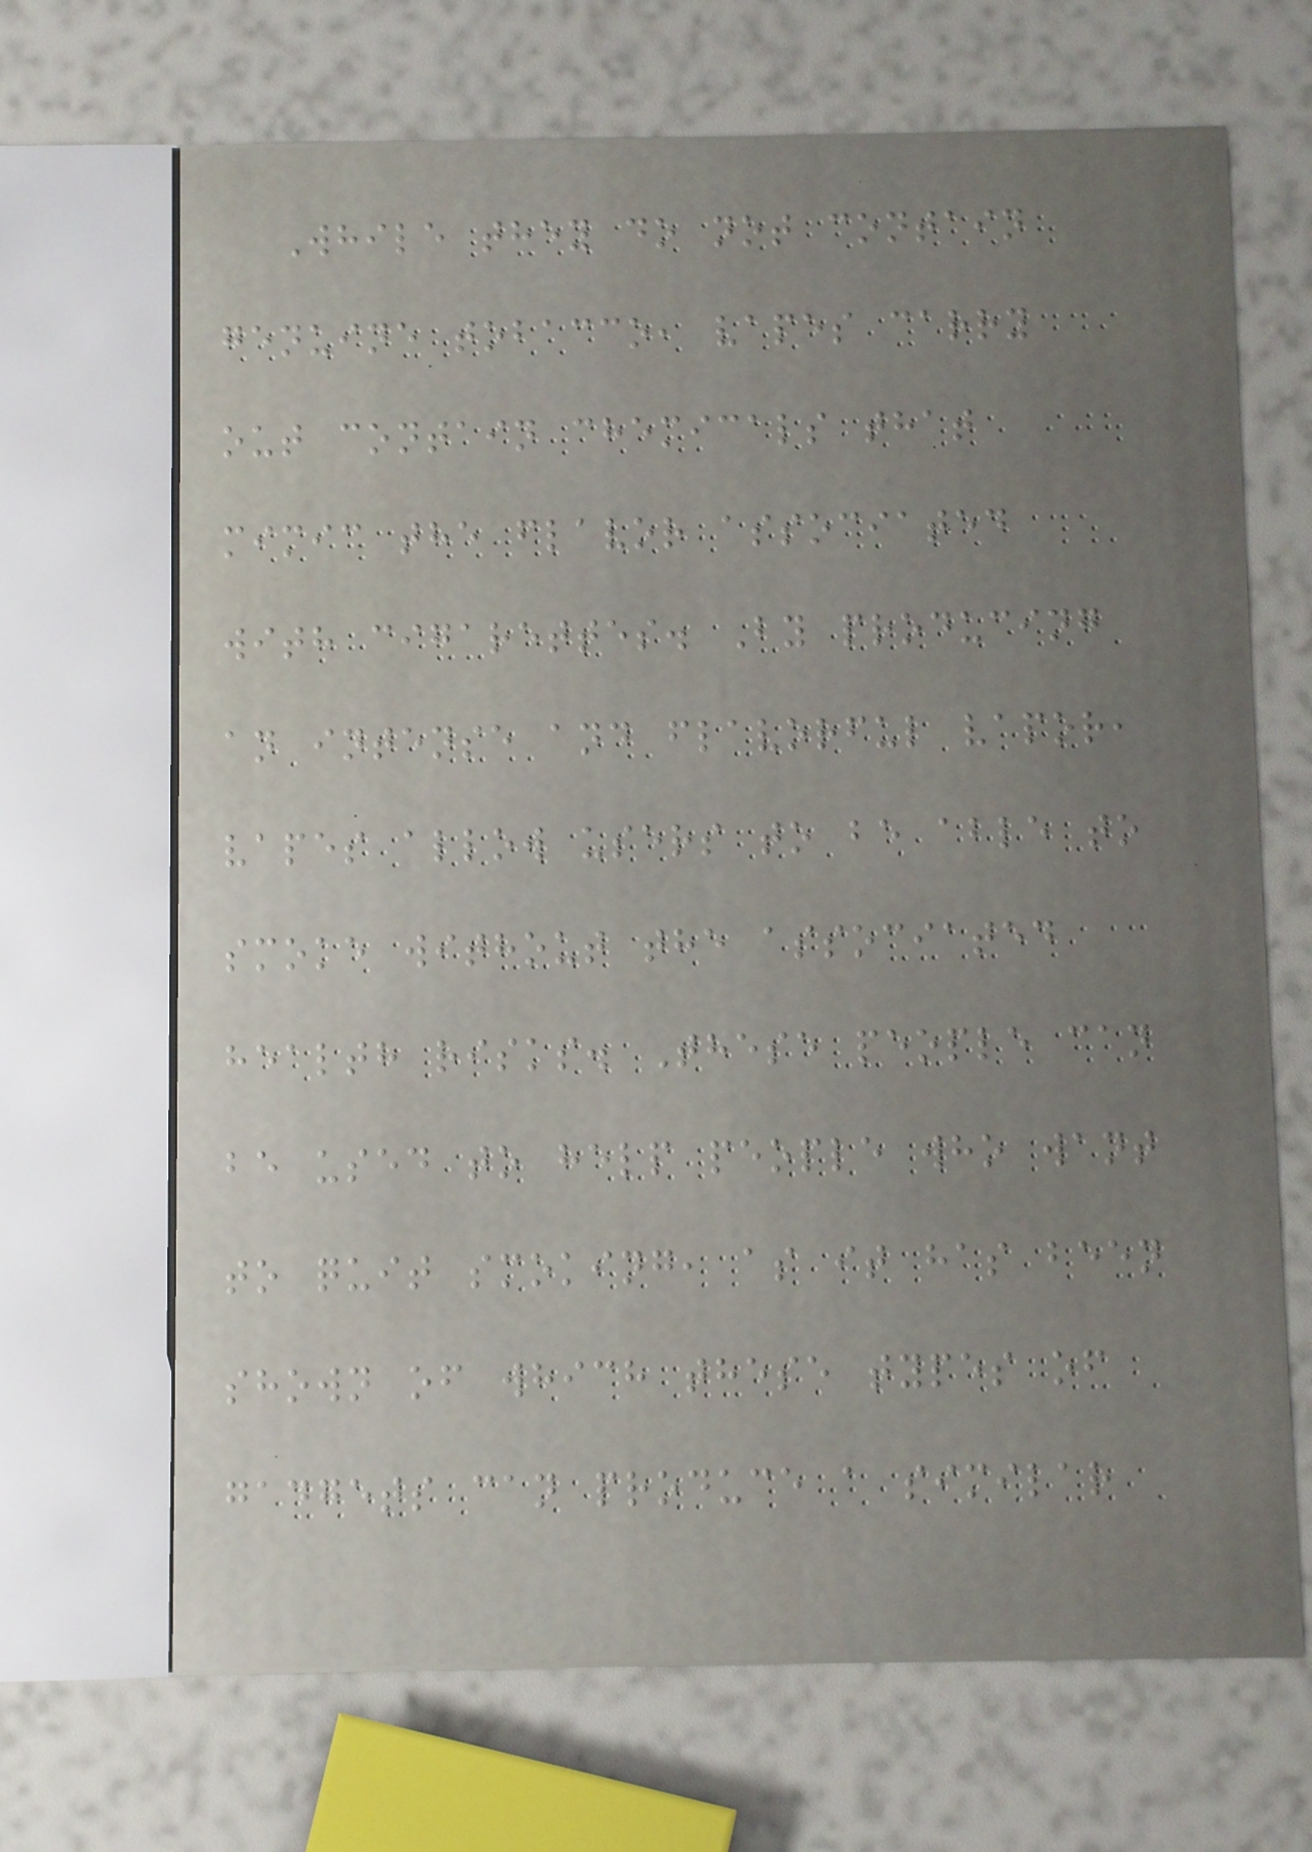While they do not contain
genuine tobacco, vapes carry
out contain chemicals that
mimic the flavor associated
with cigarettes. By producing
an intense and flavorful vapor,
vapes allow users to be able to
smoke without the associated
health risks. These people can
be used to help people who want
to quit smoking, as it has been
shown of which these types of
gadgets can produce a similar
